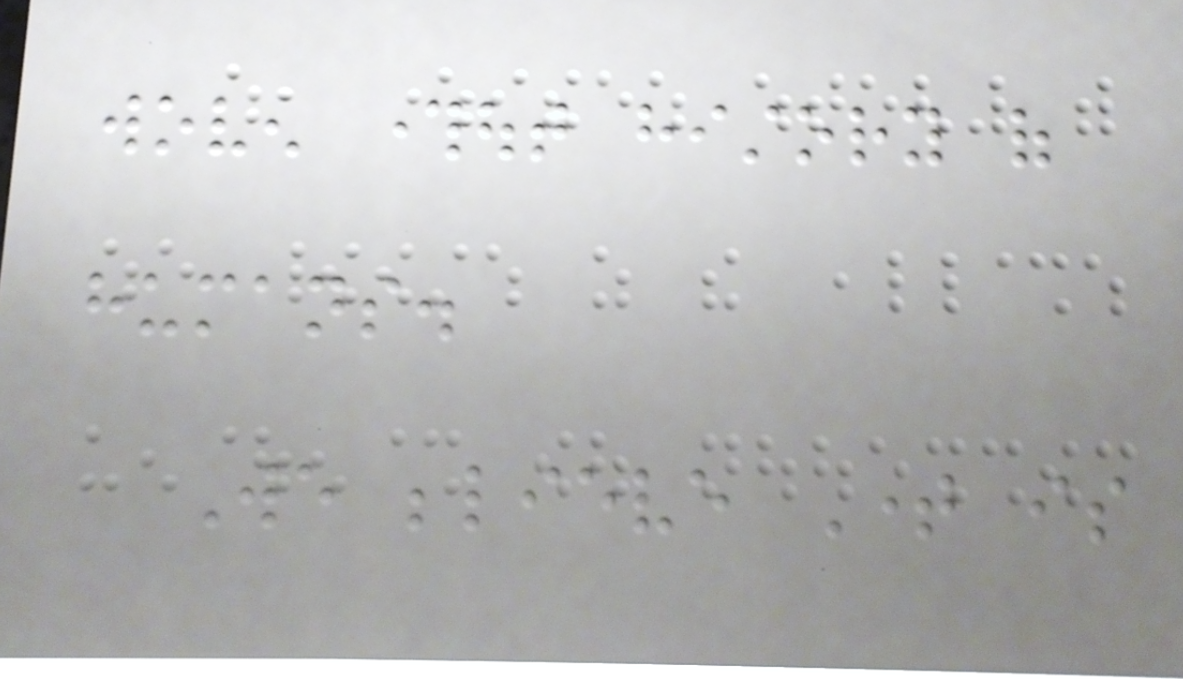woven throughout history of
humans.
We believe Time is
